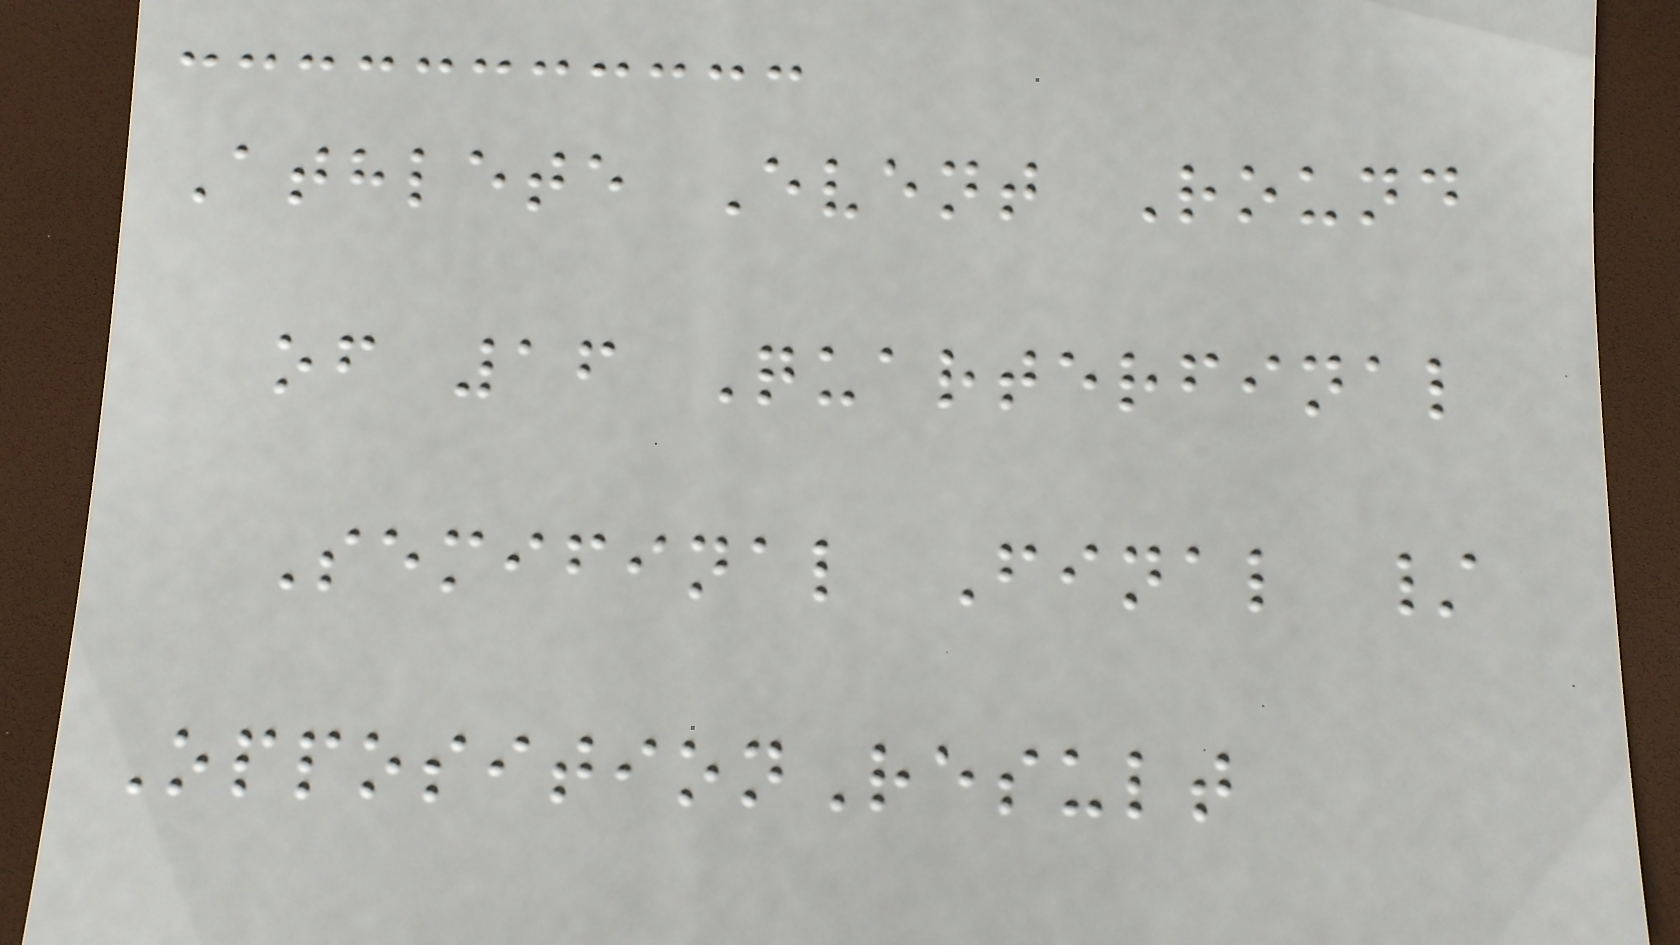Athlete Event Round
of 16 Quarterfinal
Semifinal Final /
OppositionResult
